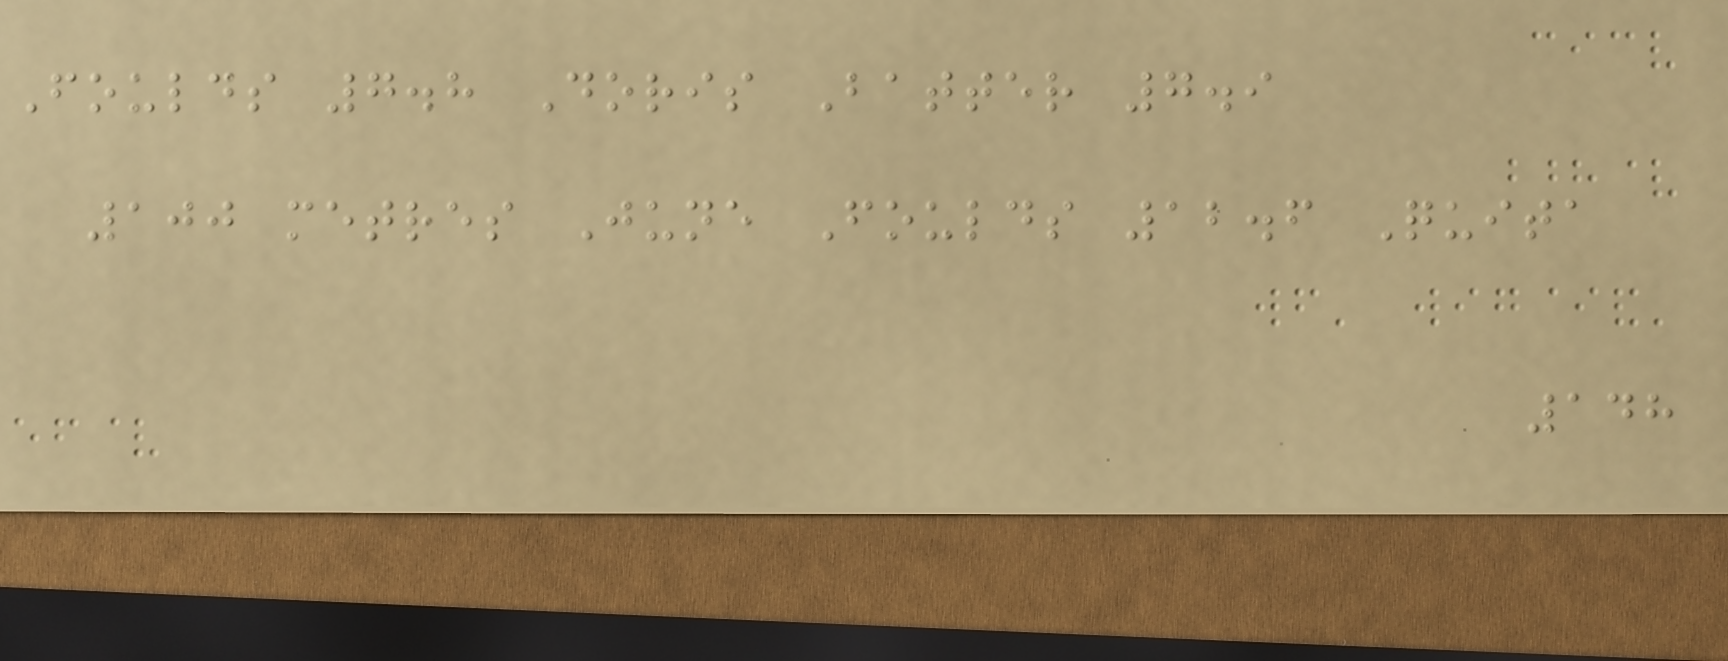Foulds 7.8 Doris Batter 7.9
100 metres June Foulds 12.6 Quita
148
